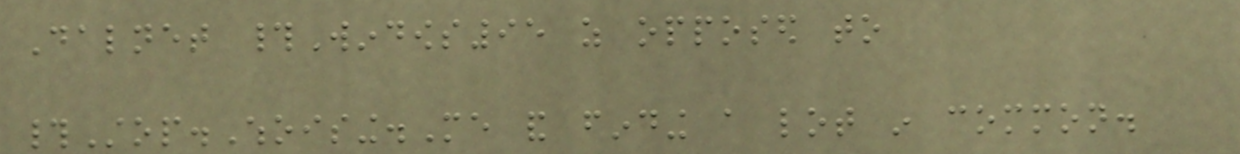Dalnet #Windows95 as opposed to
#Stop.Whoising.Me and finding a lot in common.
